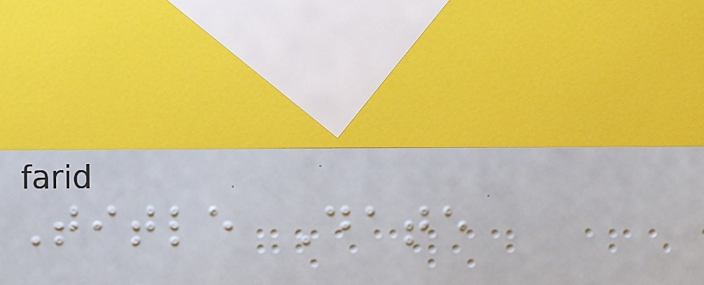Title Date
